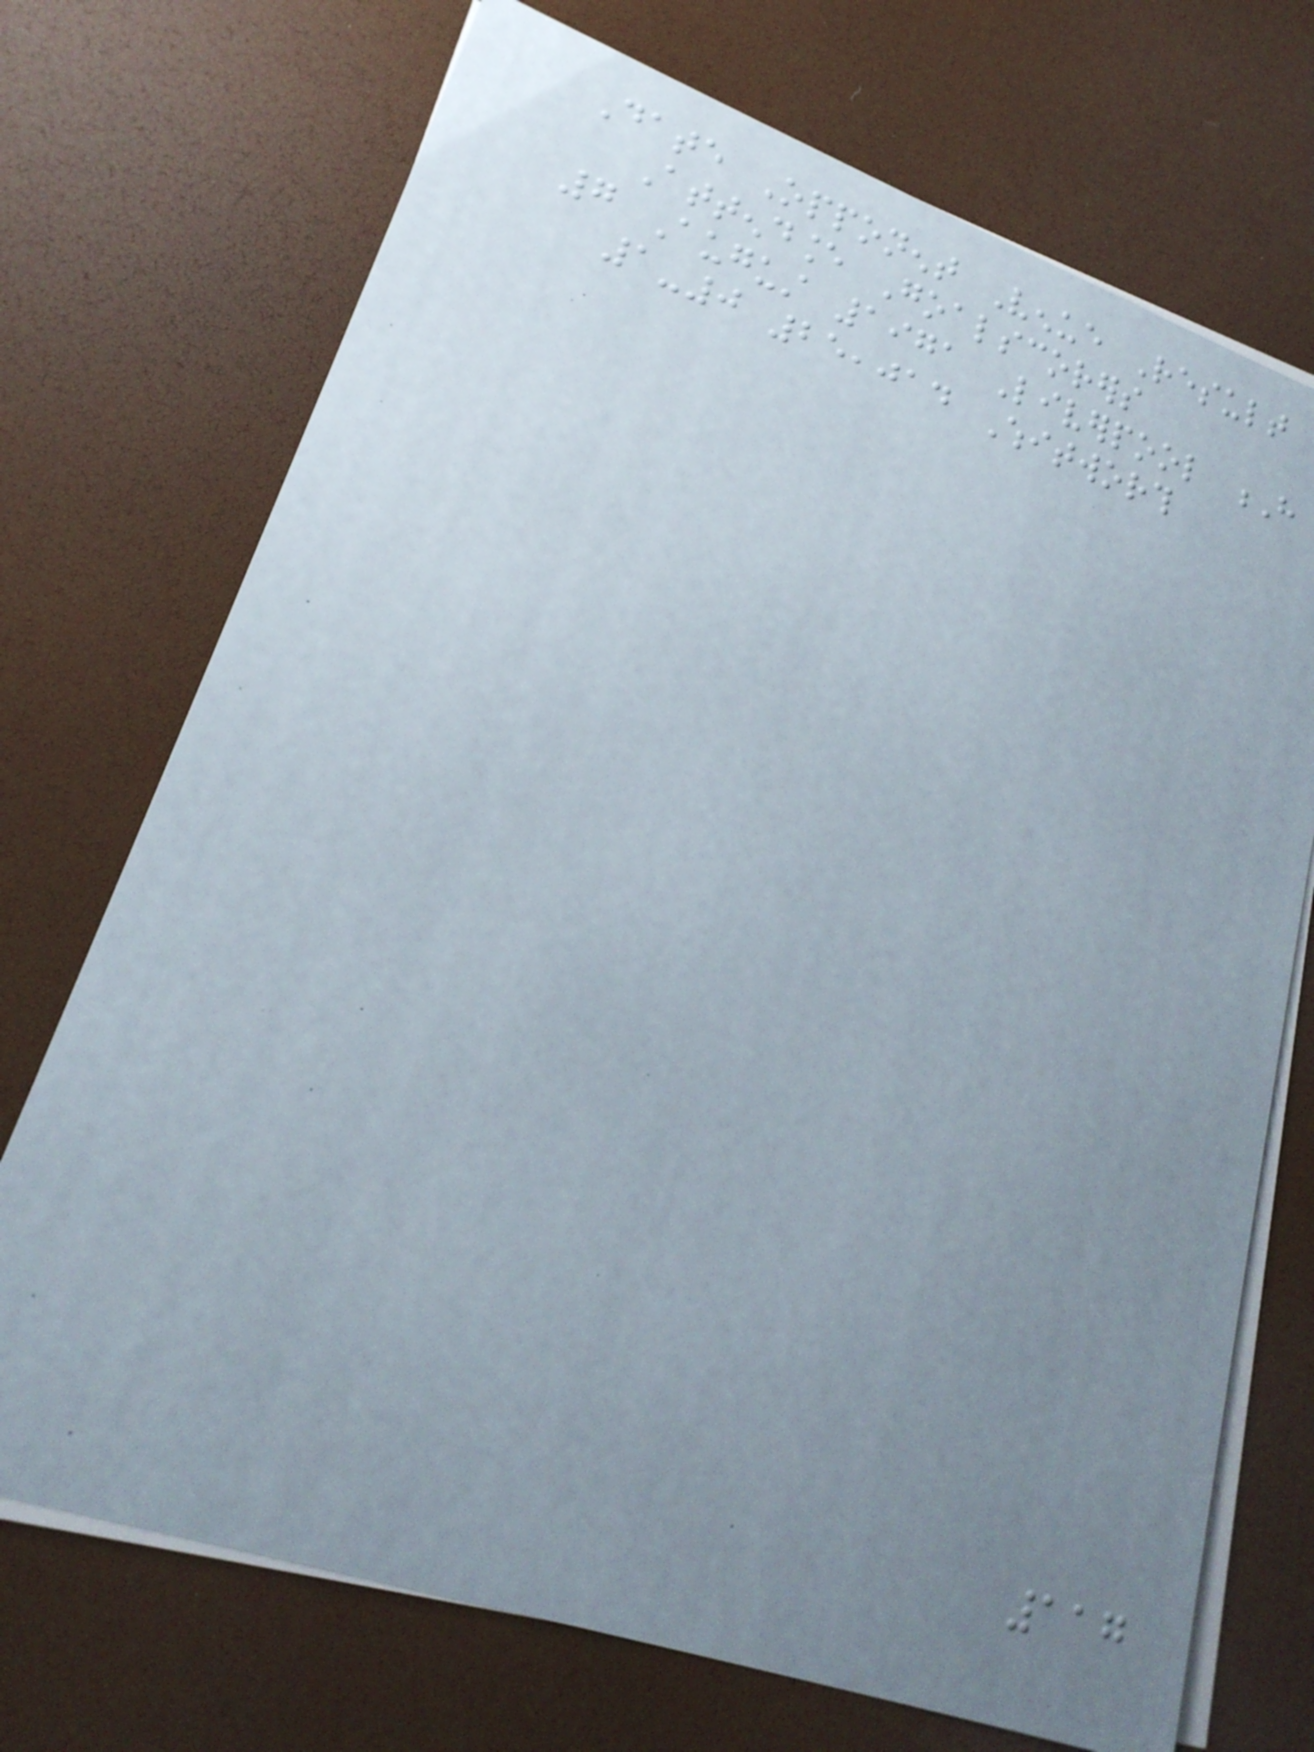Date Opponent Venue Result
Attendance Goalscorers
7 August 1971 Liverpool H
1-0 25,014 Whitworth
117
